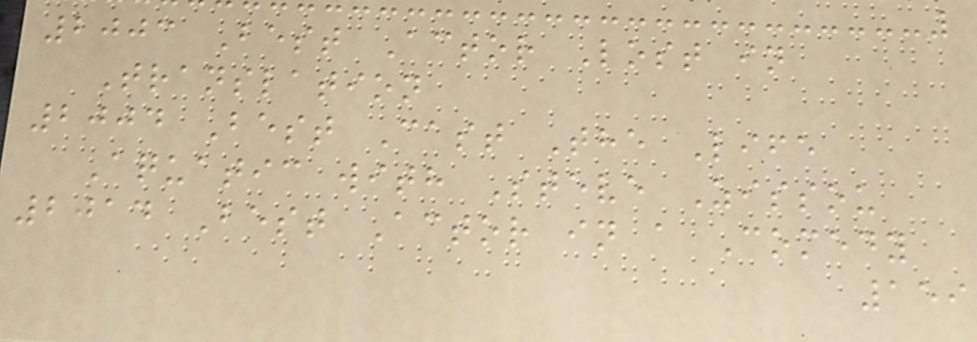2003 Best Actor Lost in
Translation
2004 Best Cast The Life
Aquatic with Steve Zissou
2014 Best Actor in a Comedy
159
